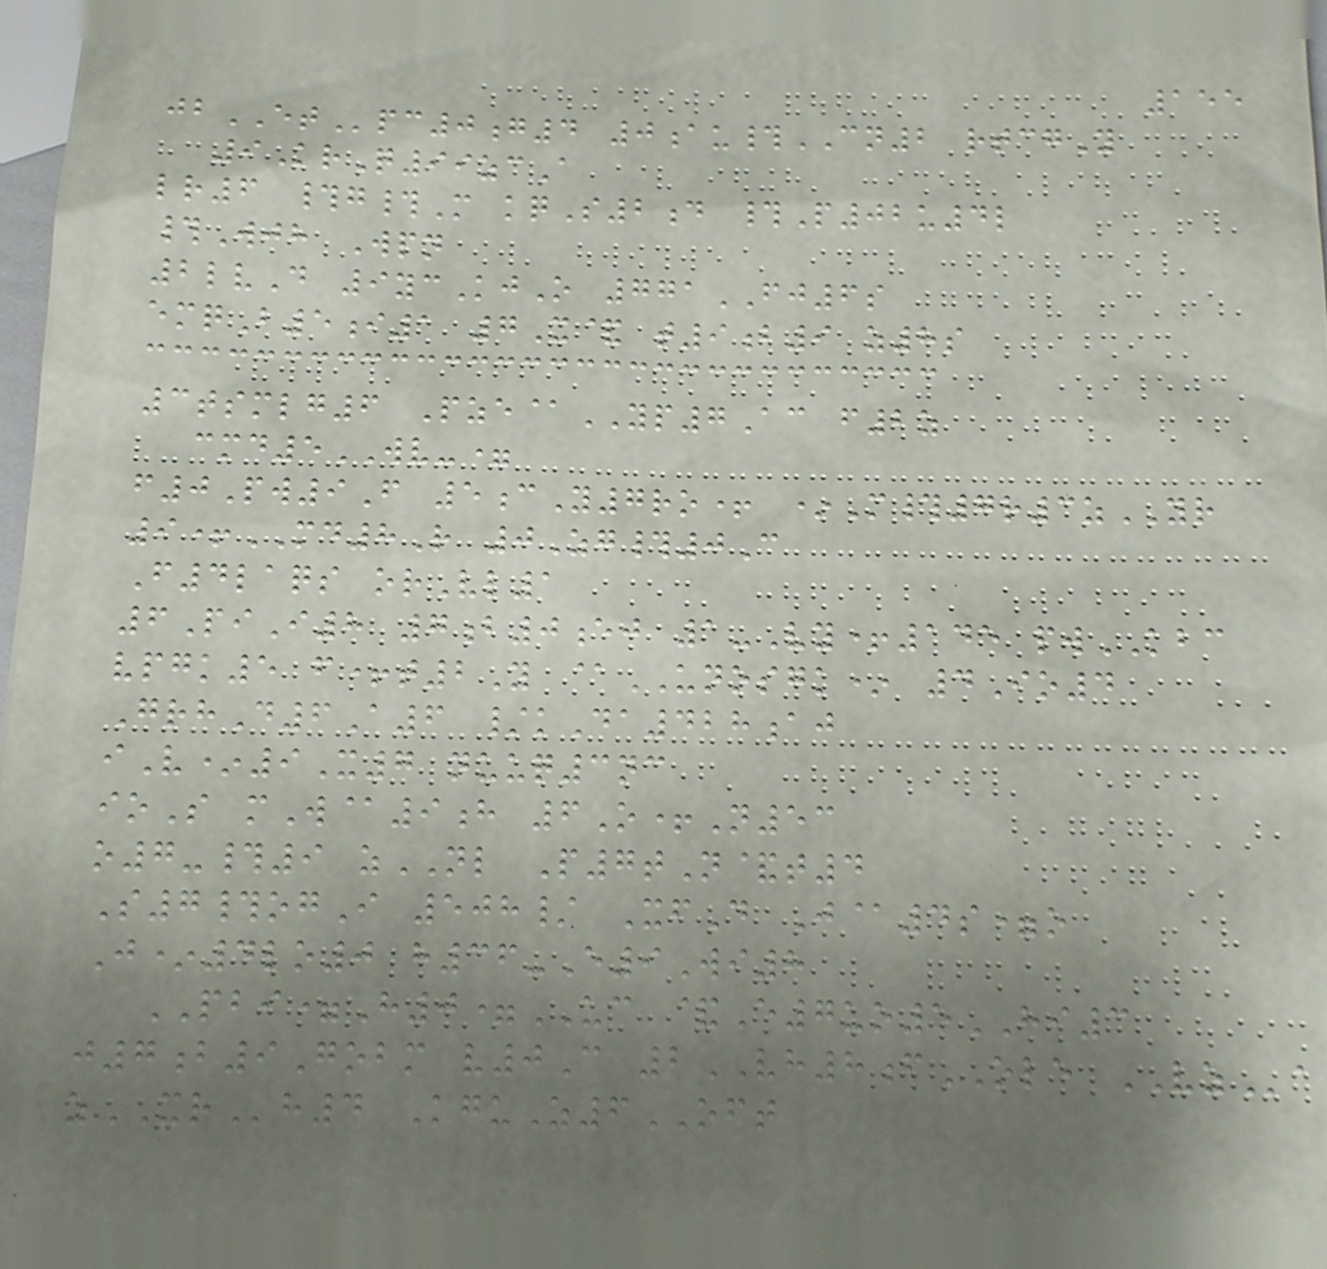155
jbETpc0g4 0au#CN2 rtcgY
9KrQ99zcA
lr6 #g#M kqS2d #P02u4l
#Wjh Wpn
2lvD 9ycKjO 771FJ6s
emqB5i1 7X& t9b9 z8s
3tsmlg6 Pze@YP7Ac f2z
cmd5WV-=
f0Pw9F 5cY7ro+ *M#7r3zYR
9+MD8R 0Zg#0C
F4laqs orVl1
6PiI8 7b0ej 1-Vy+145 pwKBC
vpgk5 f+t2Y @UNOSGK* 4Io4
GrhD6A6 /kDa428aj
iV*9X7 nuuq3nc
ioS mW@9h 6O+N53
o7-#9 zNL P7tN&t4
S7#ogI 508/ XfD J@4s=o
J*4lo0 h36-E9Wi8
PBI=H0=UC &E7uo5HI3
j7b9Gobm v0C 2VH8fOLE VZa
zXRh4 KguZ6OFT
